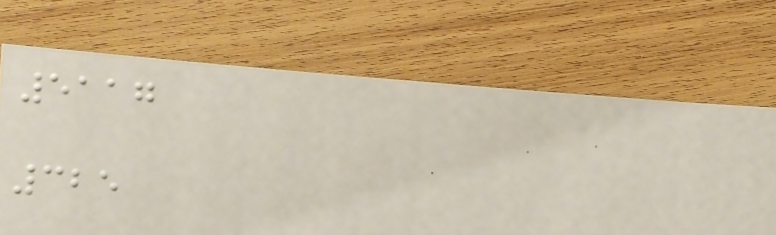5117
325
